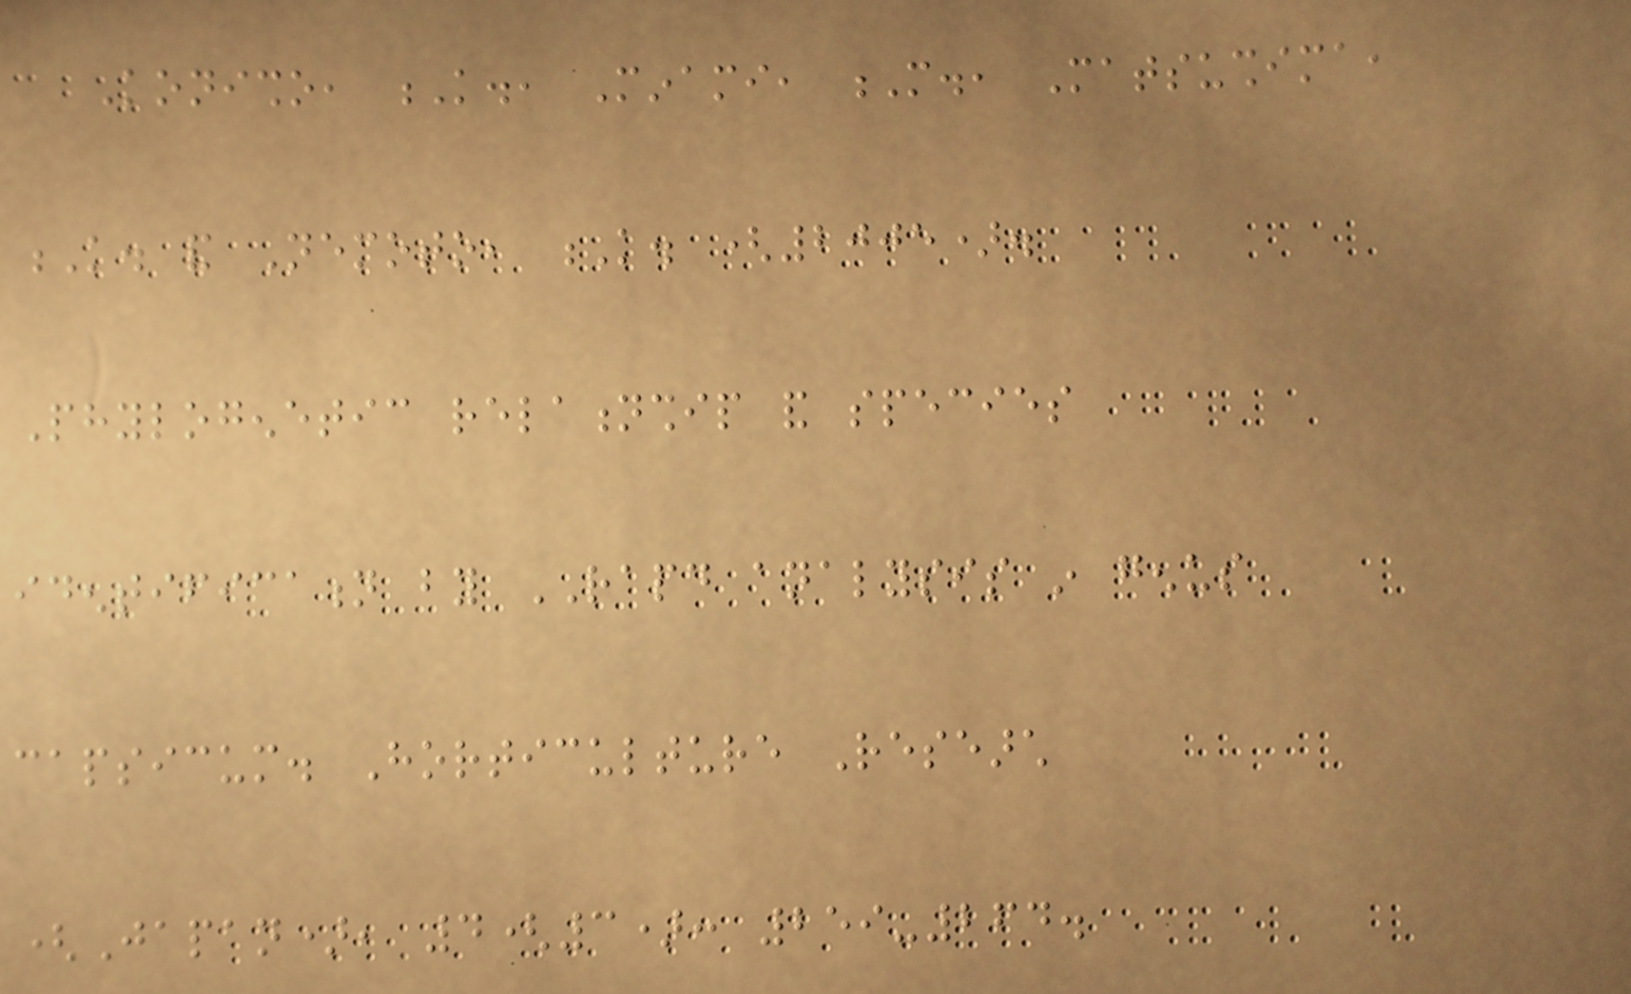Konisho, K., Minami, M., Matsushima,
K. and Nemoto, K. (2005).
Phylogenetic relationship and species
identification by RAPD analysis in genus
capsicum. Horticulture Research
(Japan), 4(3): 259-264.
